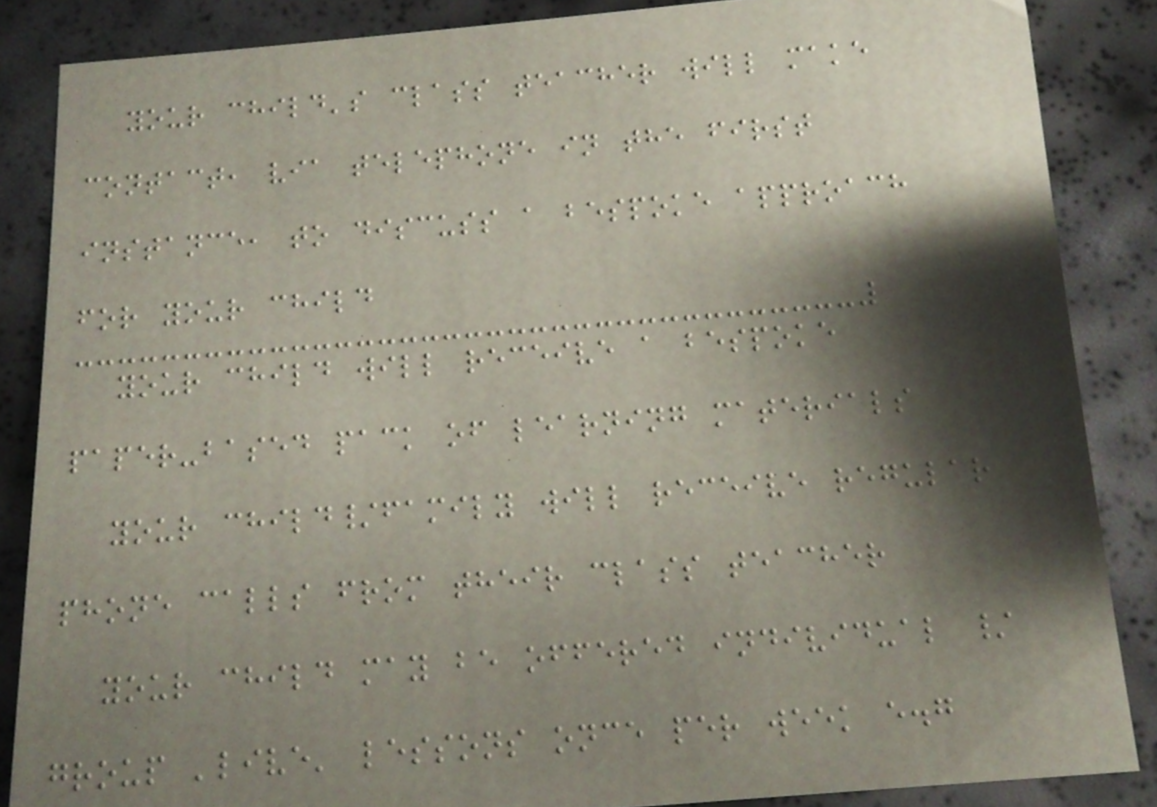your child's class teacher will make
contact, via telephone in the first
instance, to discuss a bespoke approach
for your child
your child will receive a bespoke
paper-based pack of learning materials
your child/family will receive regular
phone calls from their class teacher
your child may be offered individual /
group 'live' lessons once per week e.g
